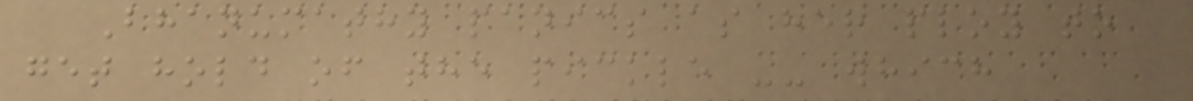Bhanumathy panics as her ploy to
get hold of the pickle -- which
